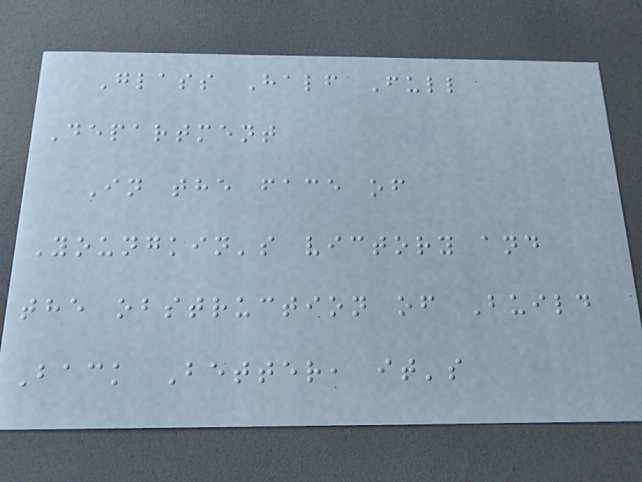Glass Half Full
Department
In the face of
Youngkin's victory and
the obstruction of Build
Back Better, it's
